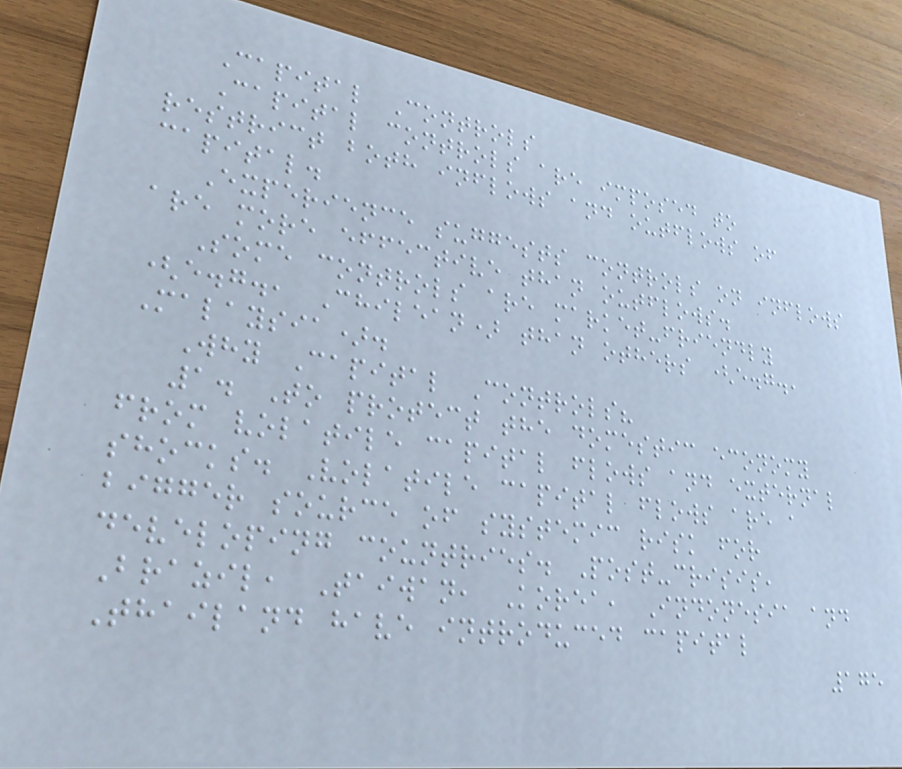Capital Controls
Capital controls are imposed to
restrict both inflows and outflows of
capital.
Experience suggests controls on inflows
are more effective than outflows.
Some controls are market-friendly
(e.g., Chilean) than others (e.g.,
Malaysia).
Why Capital Controls?
1. To protect the domestic economy
from volatile capital flows and external
shocks. Volatile capital flows are a
bigger source of systemic risk for
developing countries. Post-crisis,
Brazil, Taiwan, Korea, Indonesia and
Thailand have introduced capital
175
